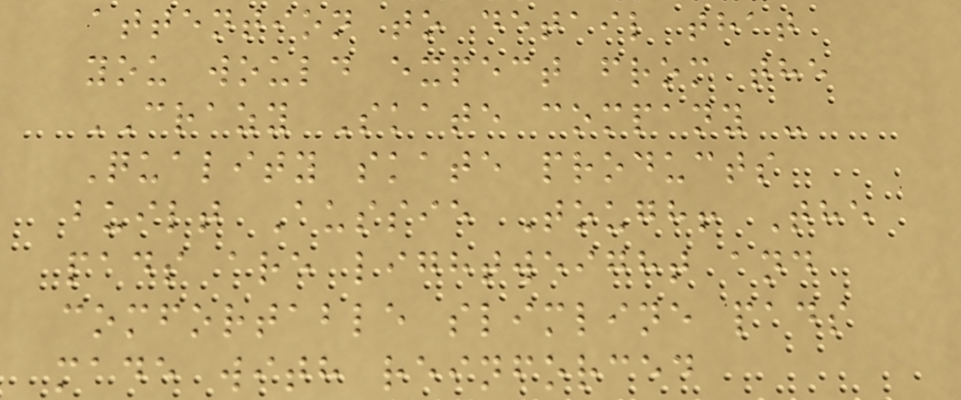attention to detail that
you would expect from the
CRAZY Skate company -
Quality skate products
built Aussie Tough! The
pads are lightweight and
comfortable slimline pads
made with reinforced
